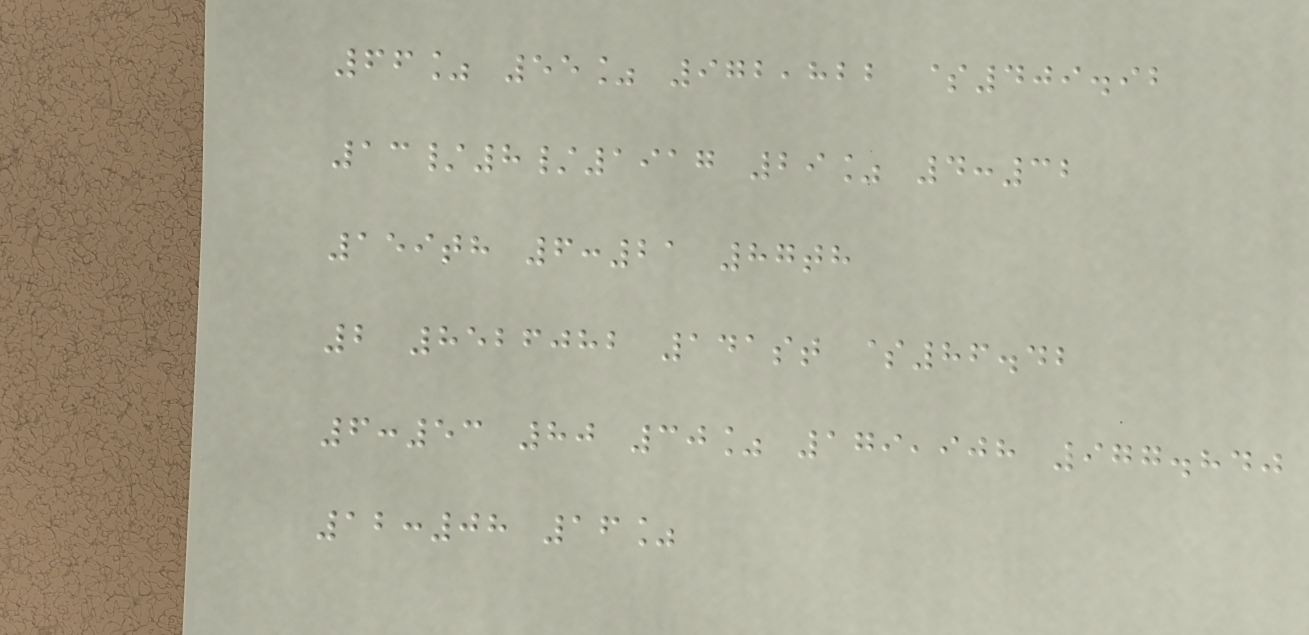66% 55% 972,822 $409.92
13/8/1917 29% 4:32
159th 6:21 87th
2 8526082 141st $86.42
6:53 80 30% 179,908 977.840
12:08 16%
